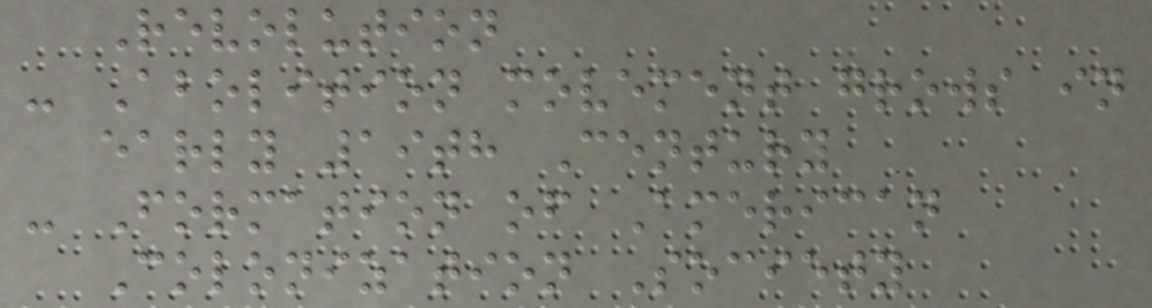Revolution
- Abolition movement grows in
early 19th Century
- Formation of American
Colonization Society
